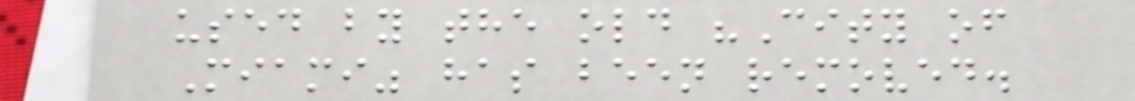used by the old "City of
Miami" has been removed.
